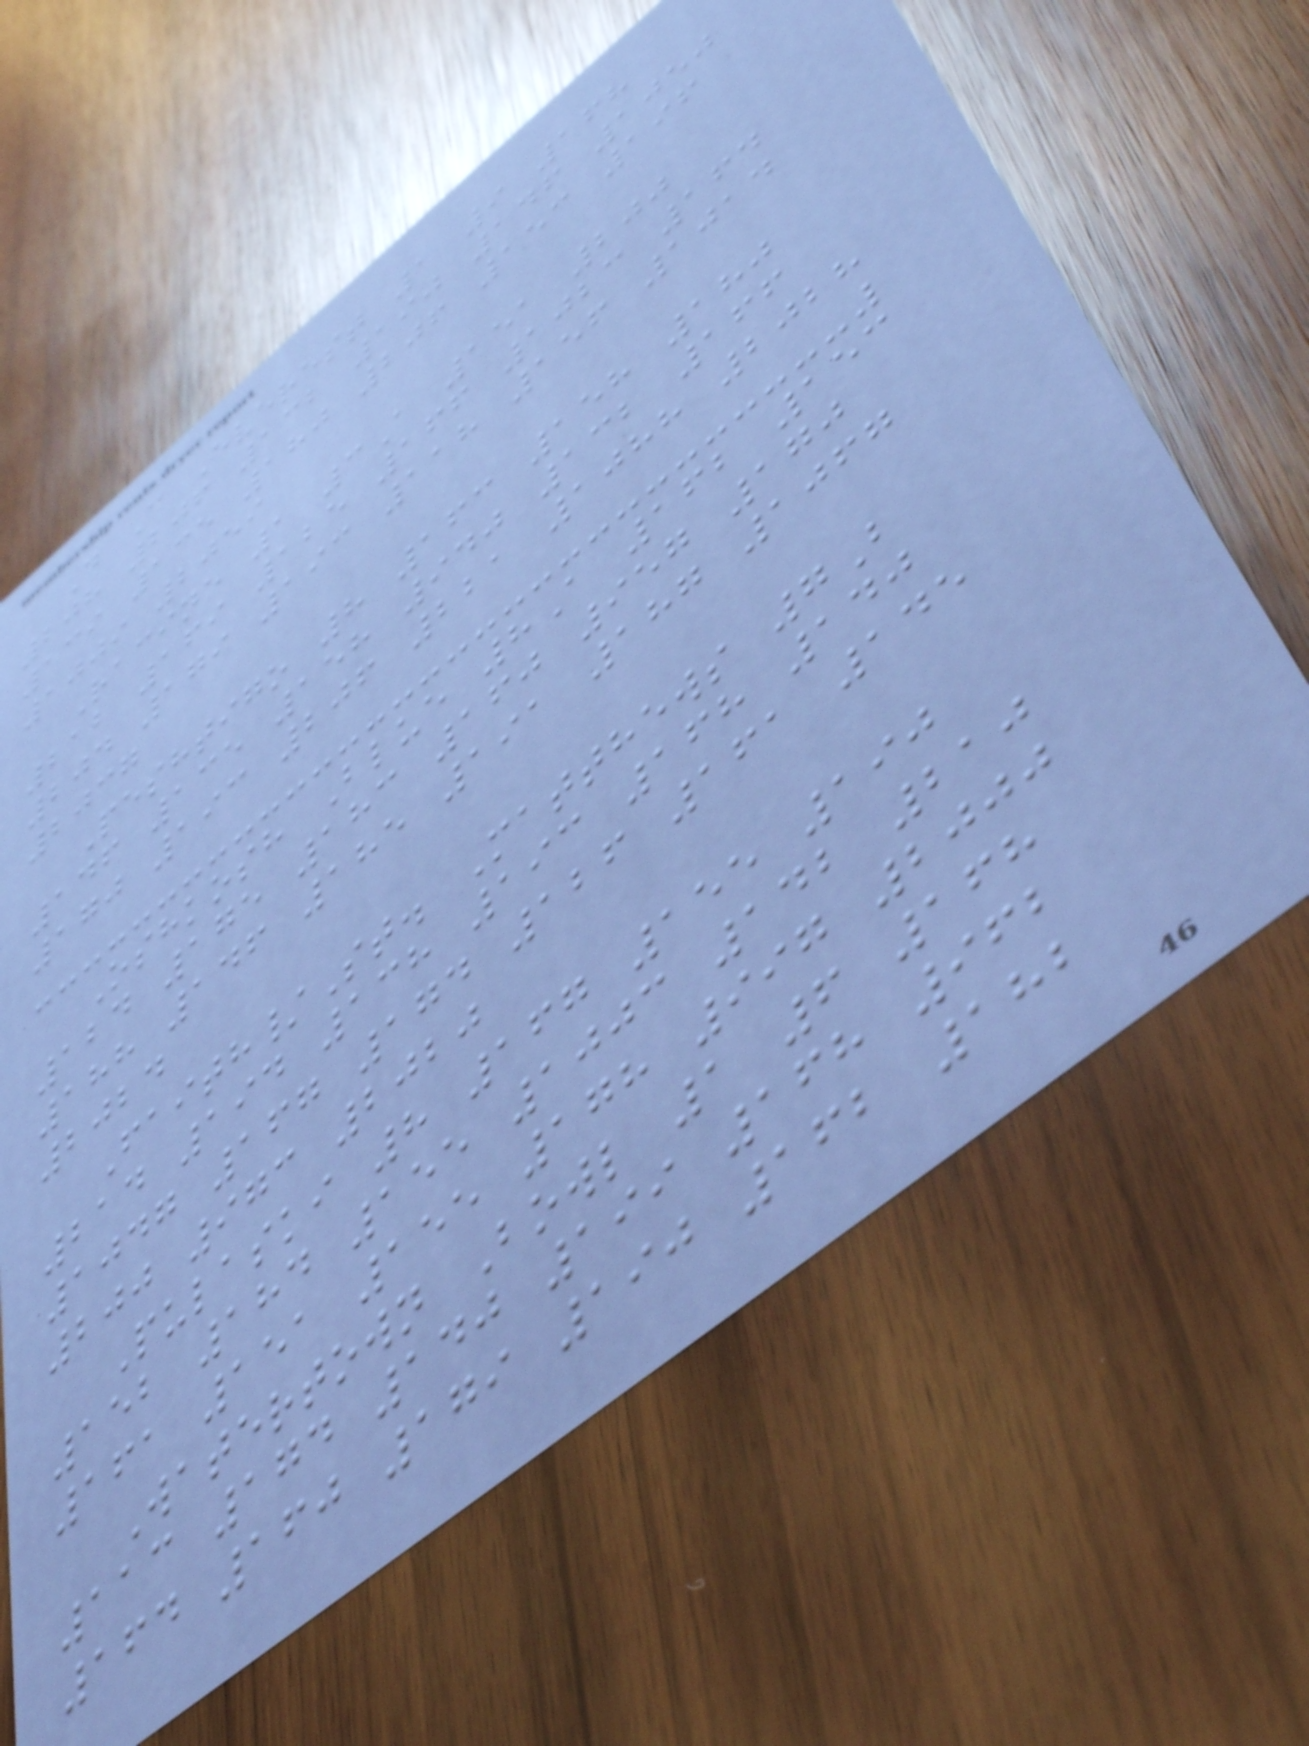D C Everest 1 9 168
208 206 132 190 146 1050
139 135 180 206 153 196
1009 2059
Racine 1 3A 151 200
212 169 125 166 1023 164
204 179 193 118 156 1014
2037
Peshtigo 8 163 158 180
146 135 158 940 132 166
170 193 206 221 1088 2028
Oshkosh Blue 8A 162 153
124 175 183 160 957 170
188 146 185 191 187 1067
2024
Faith/St. Matthews 7B
214 194 138 193 168 140
1047 167 174 126 161 145
200 973 2020
Pulaski 8 167 155 190
152 184 155 1003 142 210
161 151 155 178 997 2000
Watertown Bowl 1 6 168
113 174 140 199 168 962
164 160 179 190 162 182
